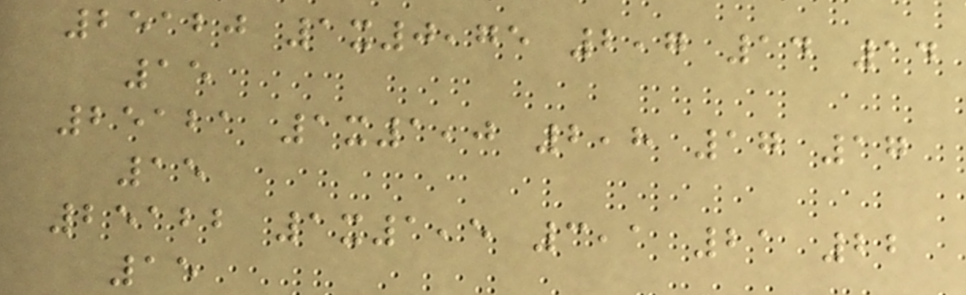25120 1x0,75 2,7 14 14
15
25121 1x1,0 2,8 17 17
15
25122 1x1,5 3,1 21 22
15
